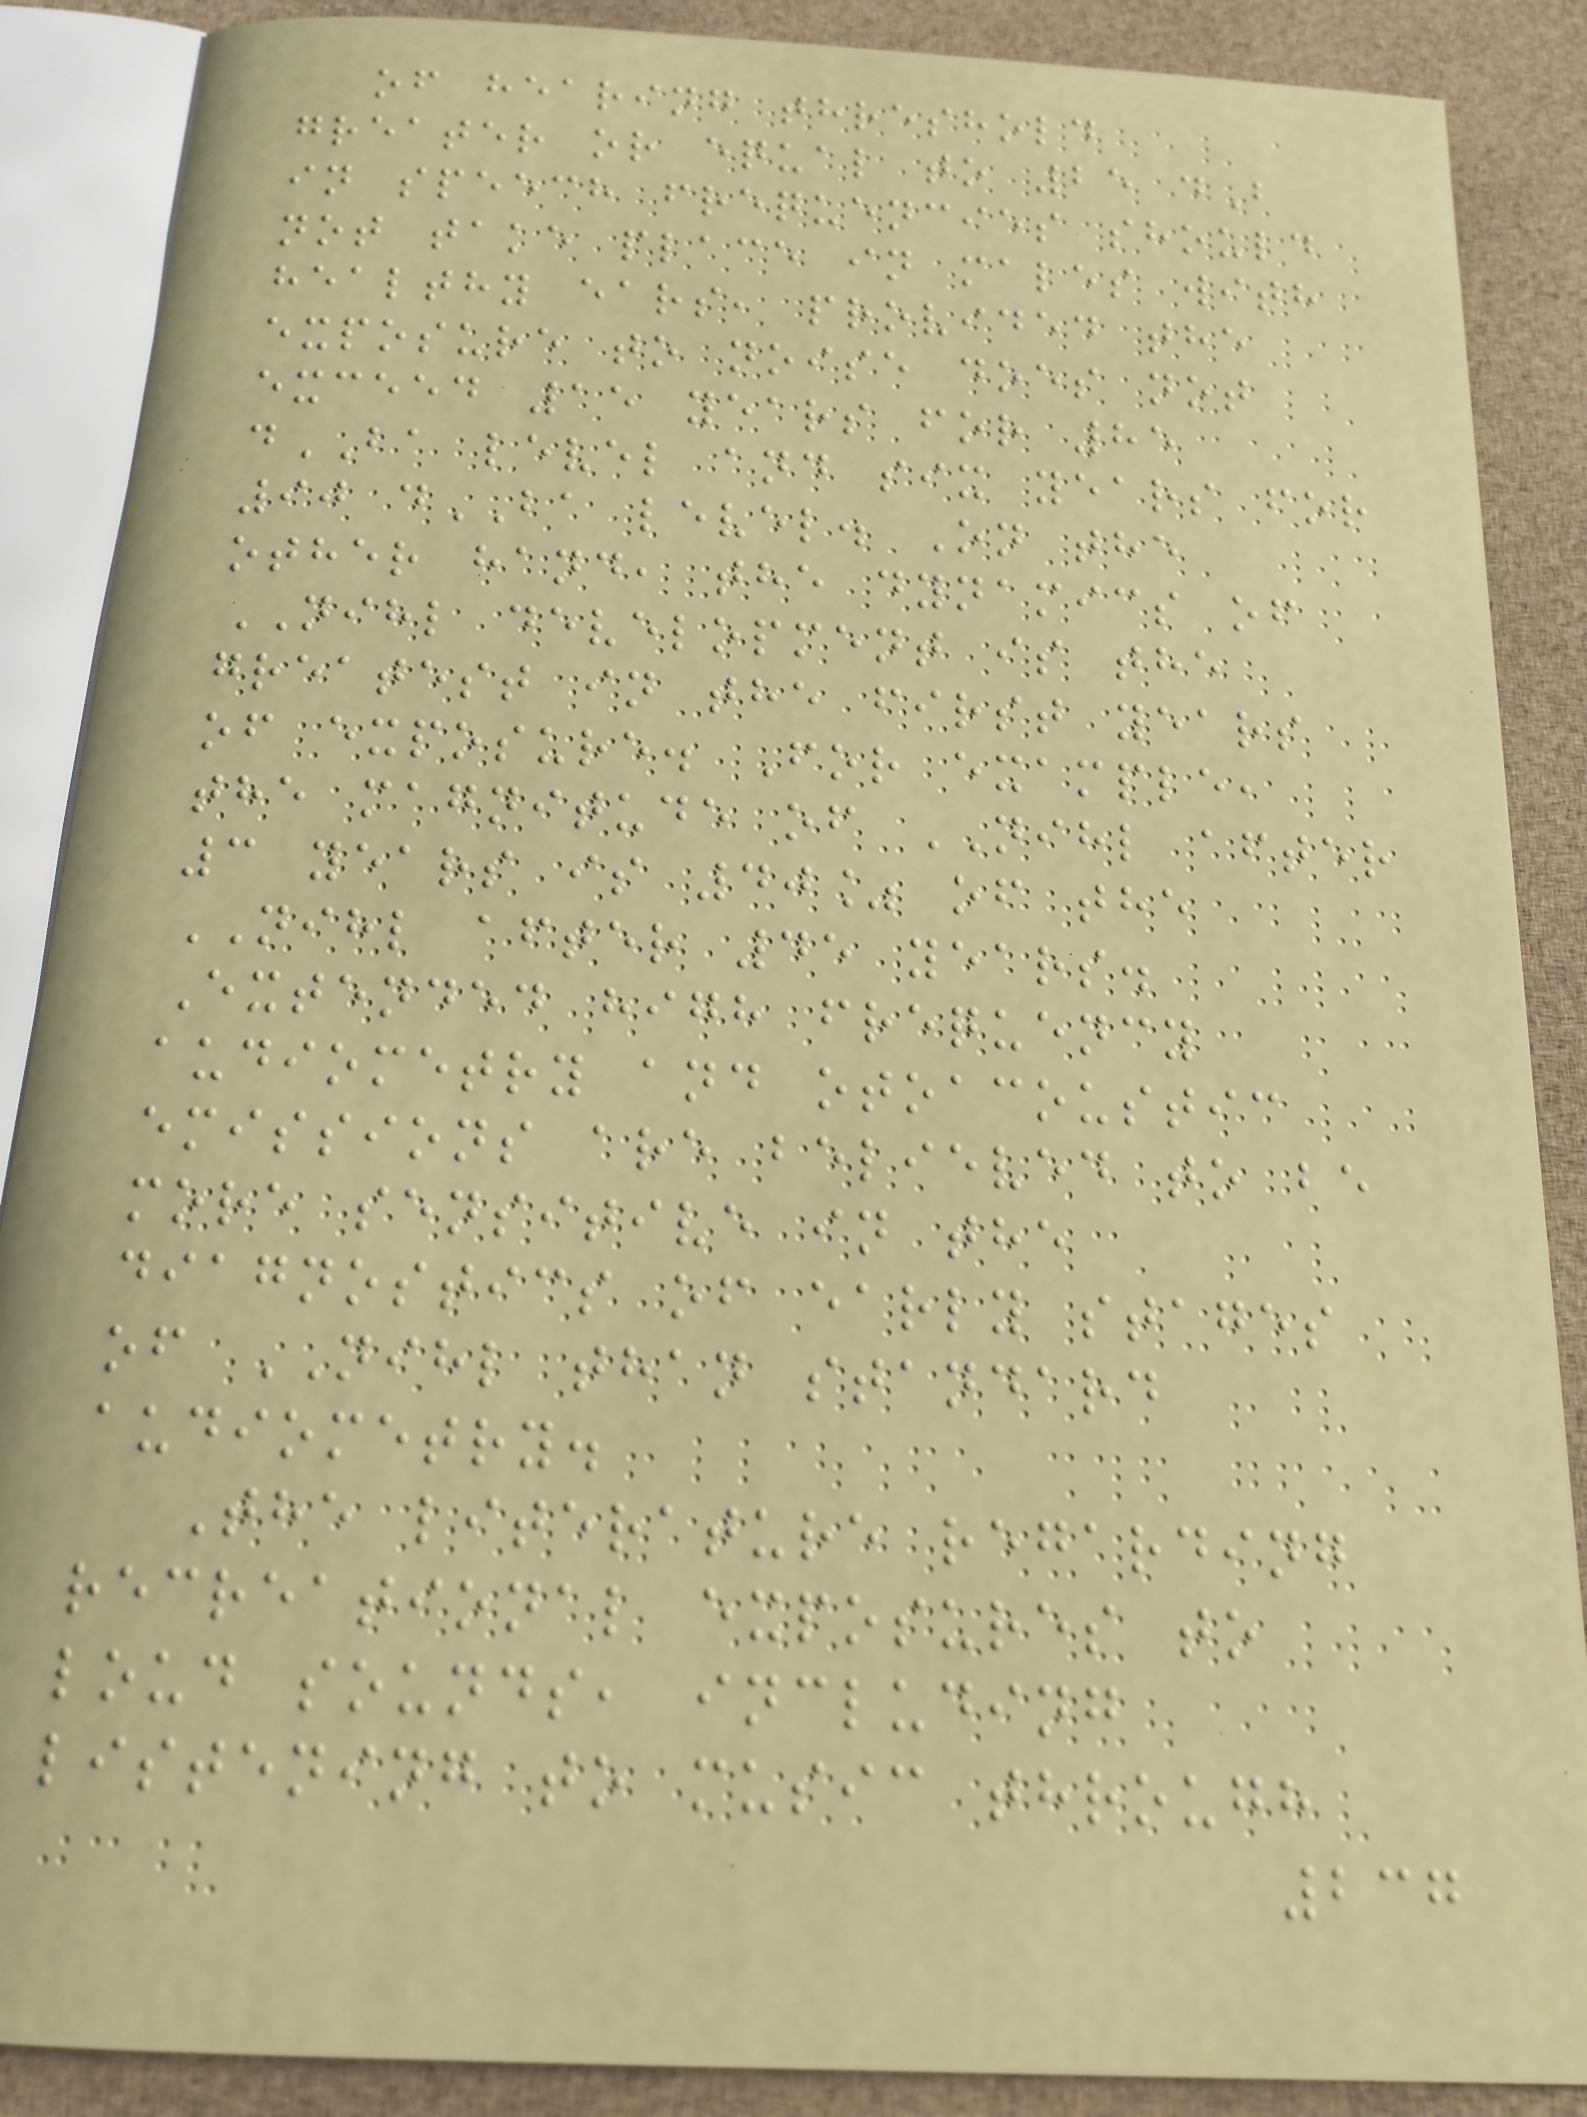of hearing threshold
greater or equal to 25 dB
in speech frequencies should
not take place in males with
healthy ears, provided the
exposure to noise does not
exceed 15 years for 85
dBA level and six years for
90 dBA level. On the
other hand, the dynamics of
NIHL development is the
greatest in the first years
of exposure. For example,
the magnitude of NIHL after
3 years is 40% of the
NIHL after 45 years.
Extended high frequency
audiometry and otoacoustic
emissions are believed to be
more sensitive in the
diagnostics of early stages
of NIHL than standard
audiometry.
The literature regarding
recreational exposures to
loud sounds, including
listening to music through
237
